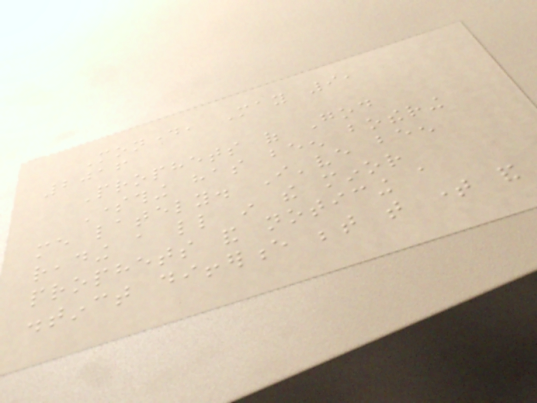Monday, May 9,
2016
Prophets of God
Something has been bothering
me lately. I've been
reading a little in the minor
prophets and noticing a
distinct difference between that time and
